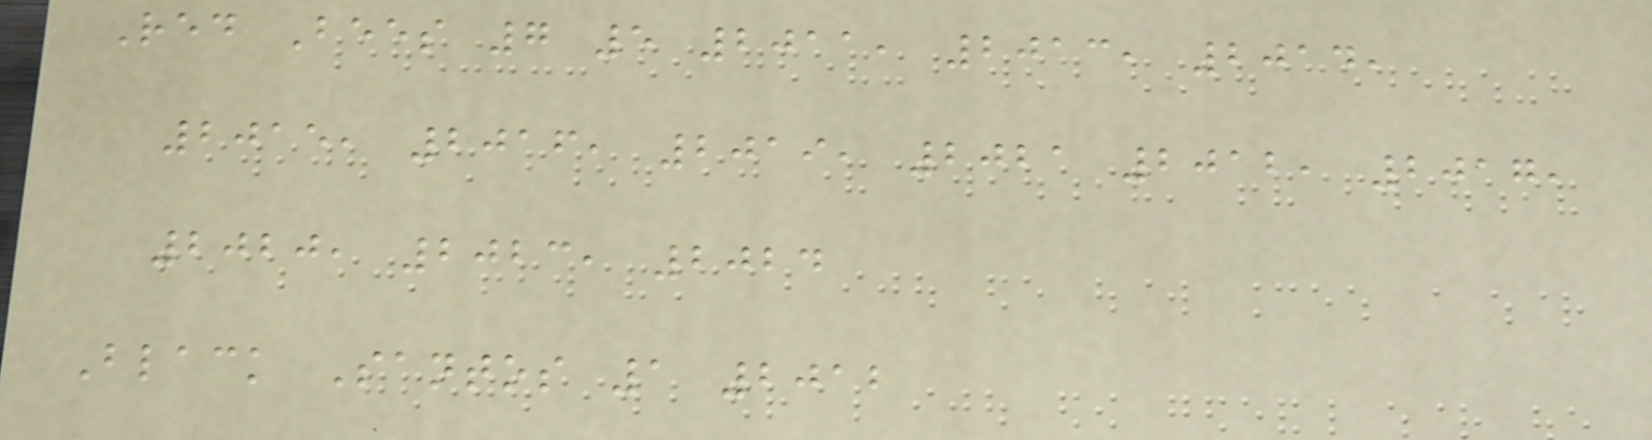Red Bees 7 5 2011, 2013, 2014,
2015, 2016, 2019, 2021 2012, 2017,
2020, 2023, 2024
Black Santos 1 2012
